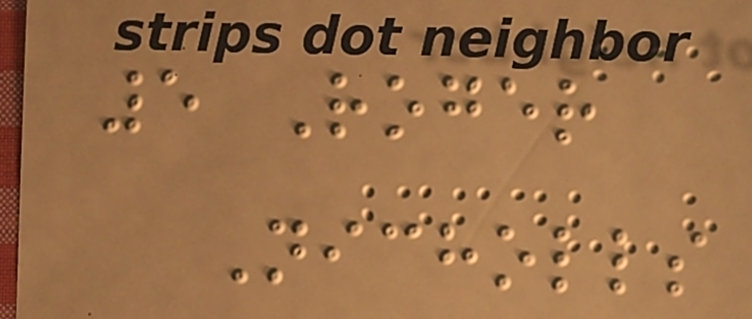5 Roger
Nicholls
